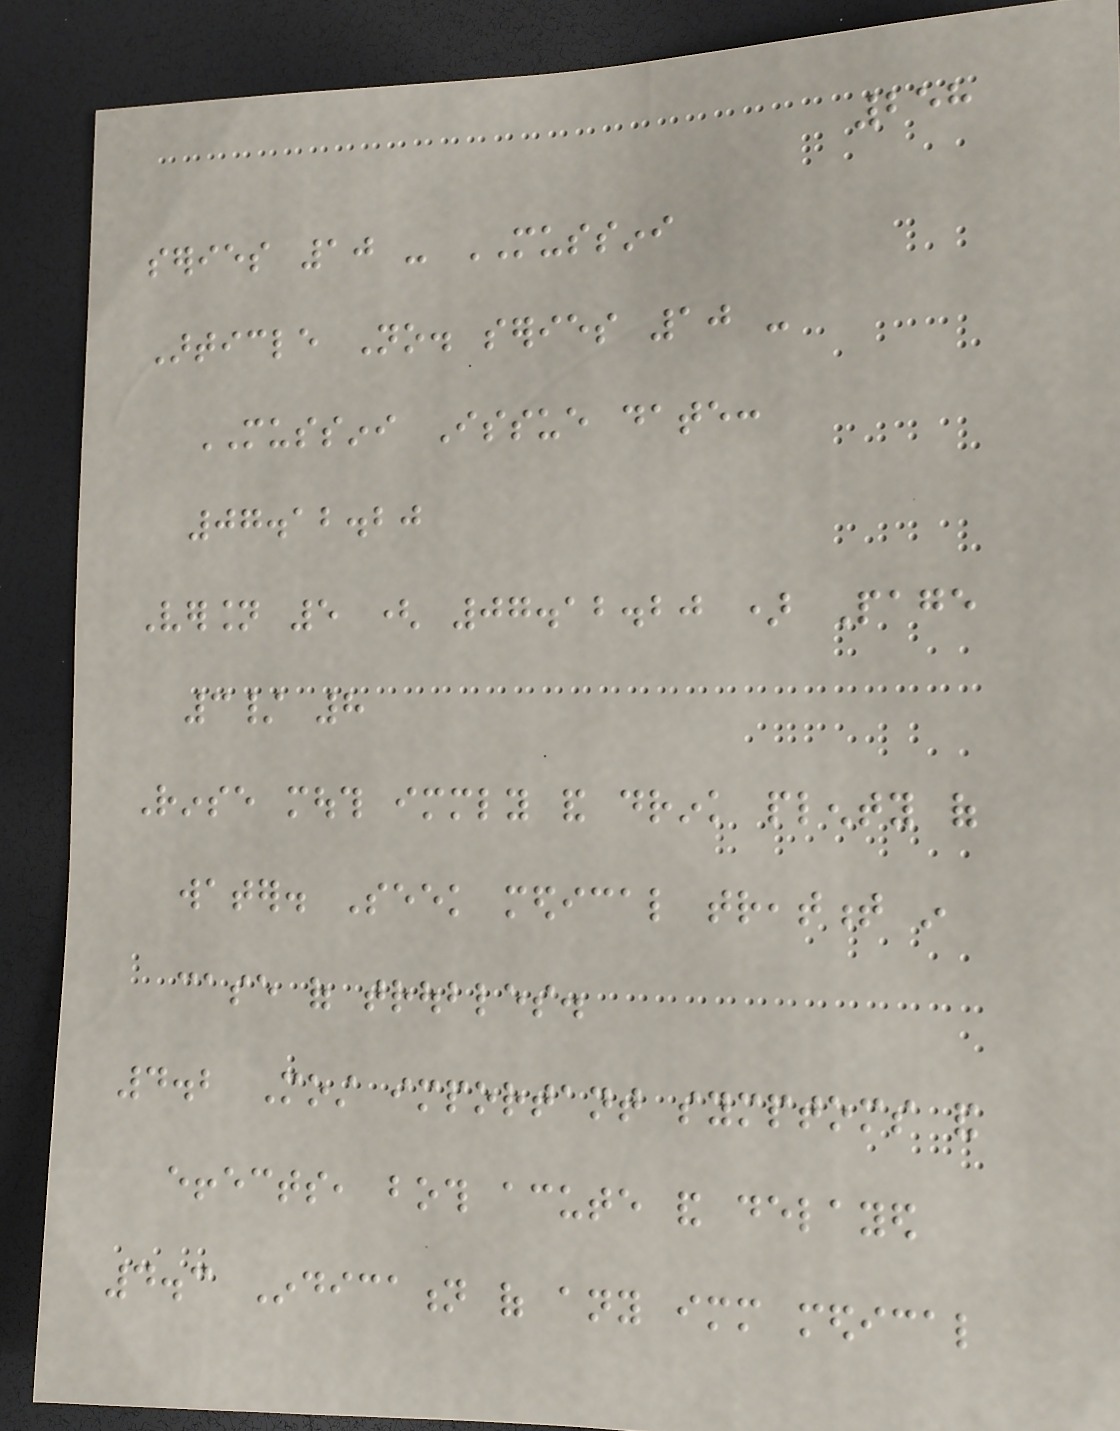258
series 10 - MUSSINI
Article No. series 10 -
MUSSINI Issue date:
07.12.20
Version 5 ( 07.12.20 ) Page
3/ 8
Rinse mouth immediately and drink plenty of
water. Seek medical treatment in
case of troubles.
4.2 Most important symptoms and
effects, both acute and delayed
4.3 Indication of any immediate medical
